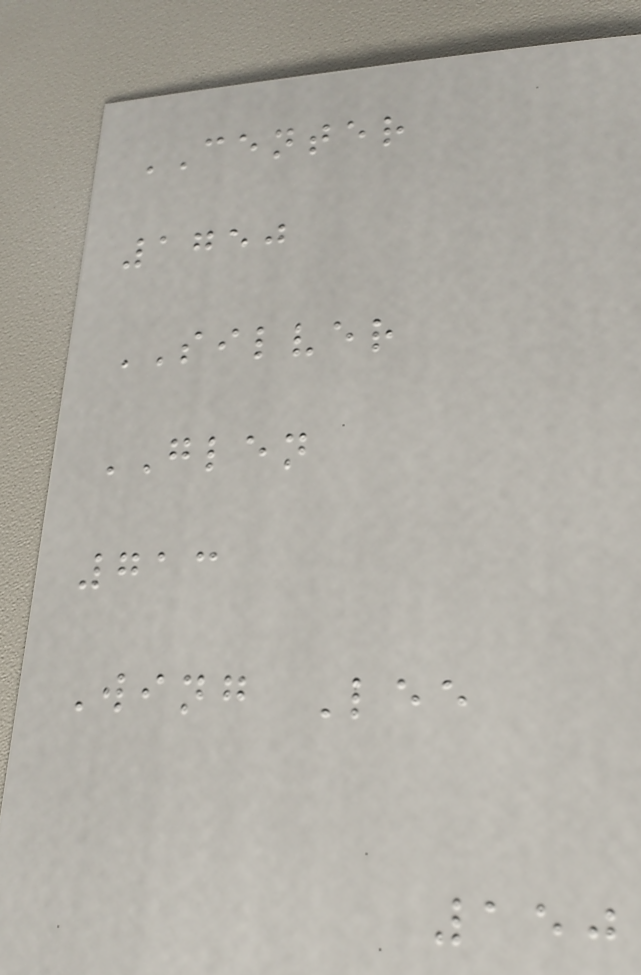CENTER
1750
SILVER
GLEN
713
Wing Lee
150
